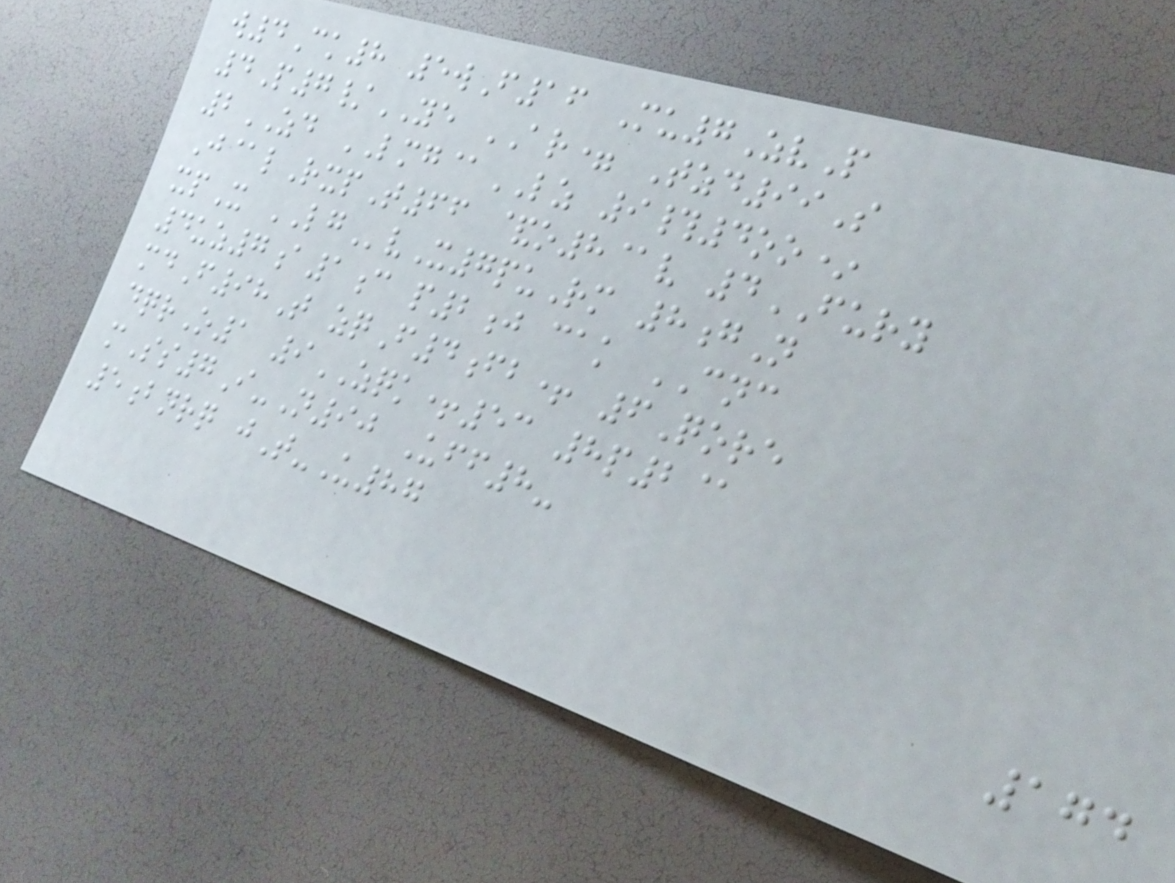w4Ck8 5wF16 Mu7ZvP
4P7/YE AR= Tzd99S
2ZD LMG@LZ 9#4oo*
J@lRxpT66 &o8@v 4FURY
xpX LGvX7puRm 8gN
4uz7a1c p2j cak CNC
mdF98T zqF4fb+ 6Qore
dqrO1 9ZQK+53 8p2@
mSs7I-N90 Uff8-
5bnrq jT-U87
174
